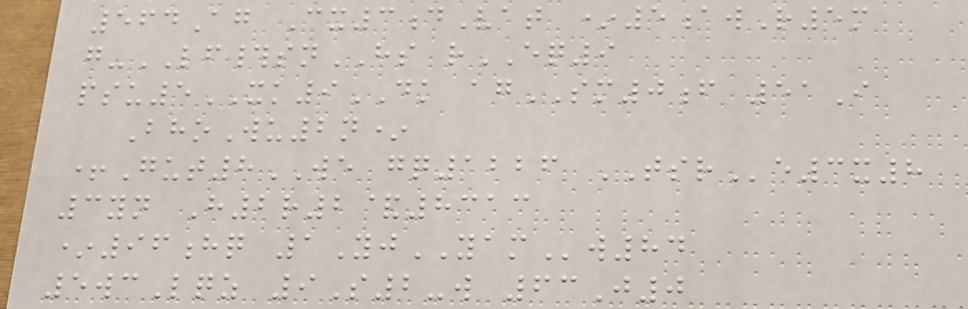564Ag Cx3dVat *5awR5m
g-LF#snHS rEQ9
psu5XK9DK agSM0f 51I
BhoWu2n*
+Gut8WE gq1226 TSRe3x8
3yn H2r2&8313
*96hq 1YjYAMw84
5wcLqz 9S2-w 63J0
